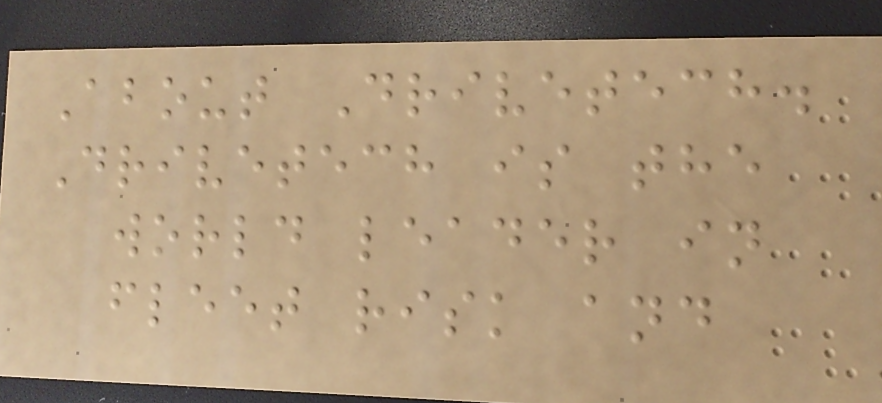About Drivetech.
Drivetech is the
world leader in
fleet risk and
